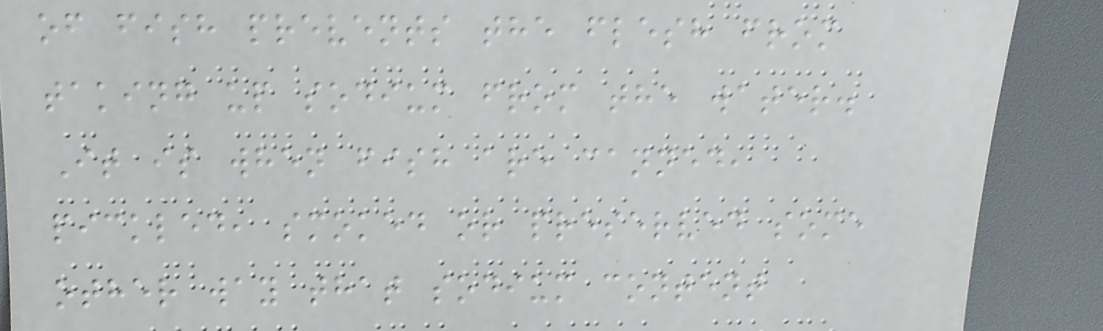of fish prevents the flesh from
taking up sodium from the water.
It is when fish are canned,
pickled, smoked or preserved some
other way that sodium content
